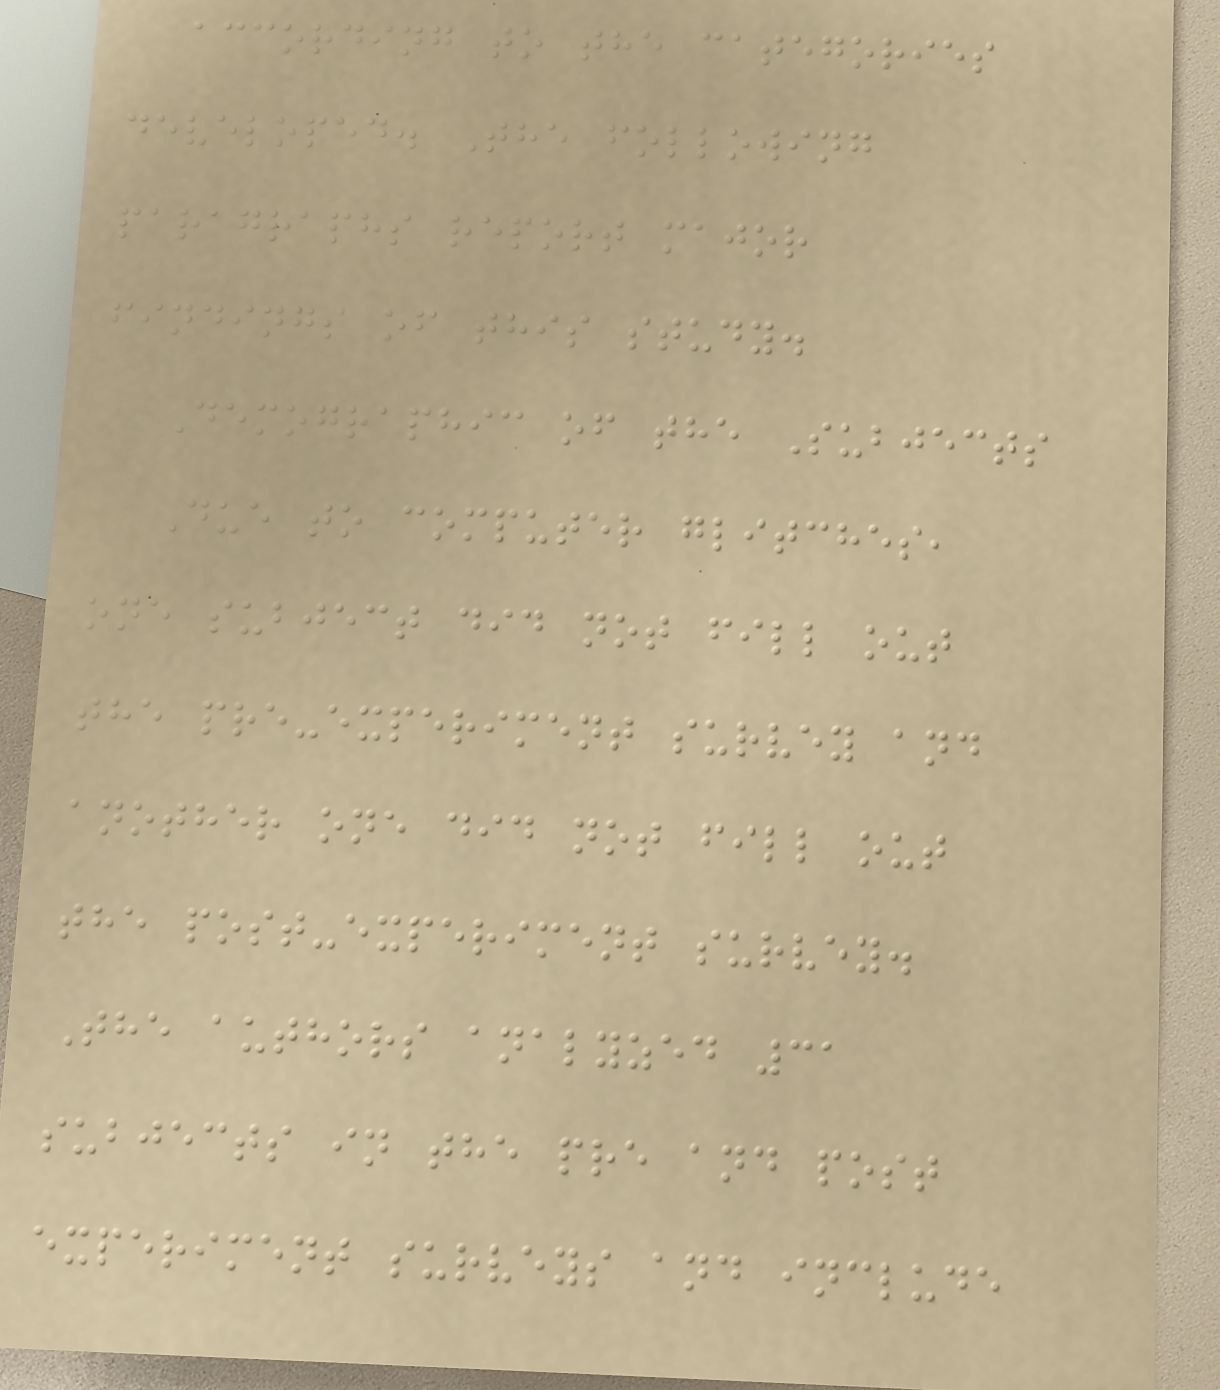according to the categories
developed. The following
paragraphs report major
findings of this study.
Demographic of the Subjects
Due to computer glitches,
one subject did not fill out
the pre-experiment survey and
another one did not fill out
the post-experiment survey.
The authors analyzed 31
subjects in the pre and post
experiment surveys and include
